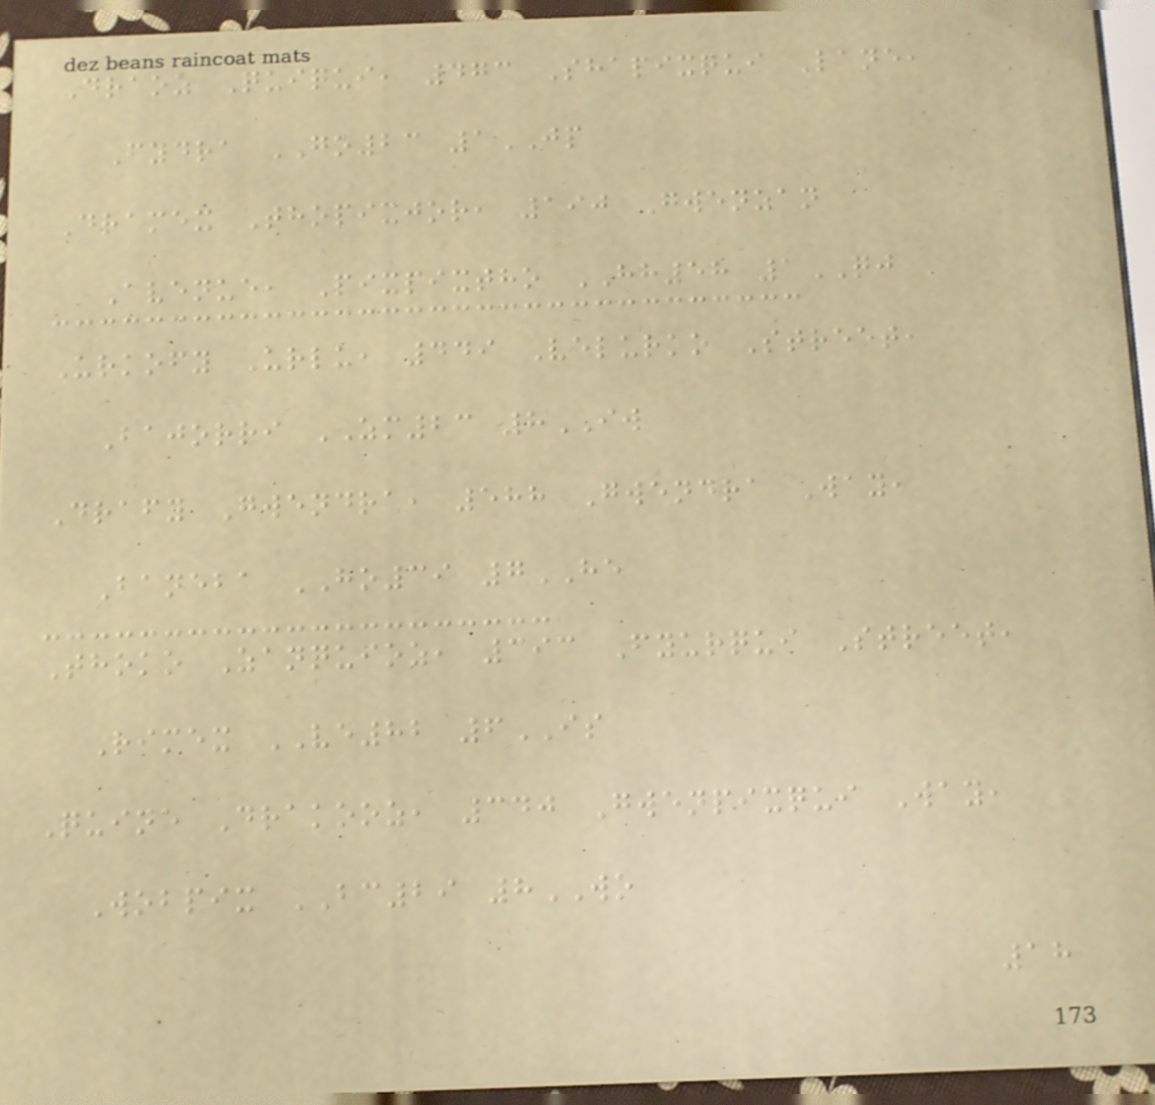Draoz Quiqui, 473 Shapixqui Lane,
Fydra GO23 1JP
Dramex Thopixjor, 190 Gwenzan
Avenue, Pixpixtho HH58 1QJ
Urkofy Urlu, 449 Velurko Street,
Bajorri ZM23 8IW
Drafy Gwendra, 588 Gwendra Way,
Baneba HO39 7HE
Thoko Zanquioz, 393 Fyurqui Street,
Rimex VE82 6IS
Quine Drakooz, 340 Gwenpixqui Way,
Wobpix BC29 8WO
18
